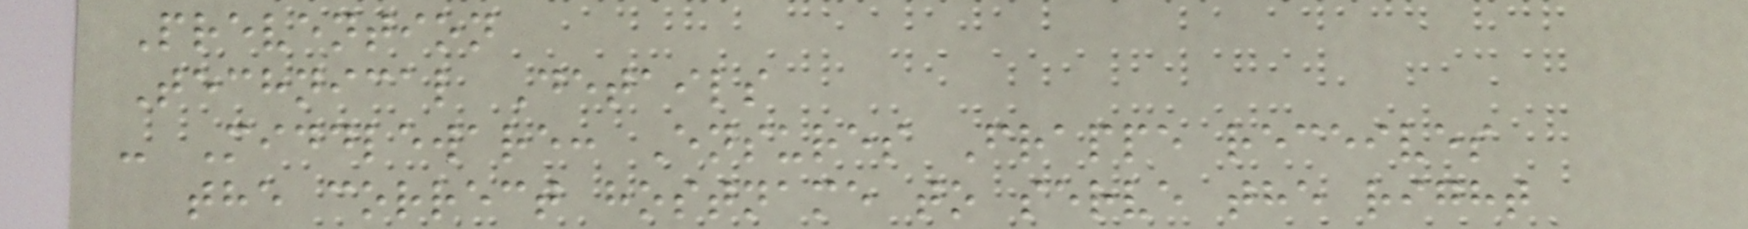Prevention
Technical Details
- Middleware: Ensures Frappe receives
the correct hostname to serve the right
